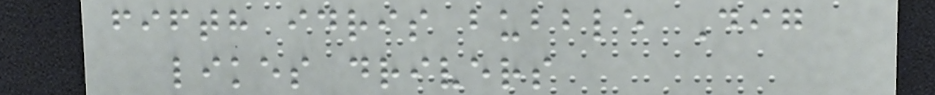fifth idris bubble Dig
likes drivers
